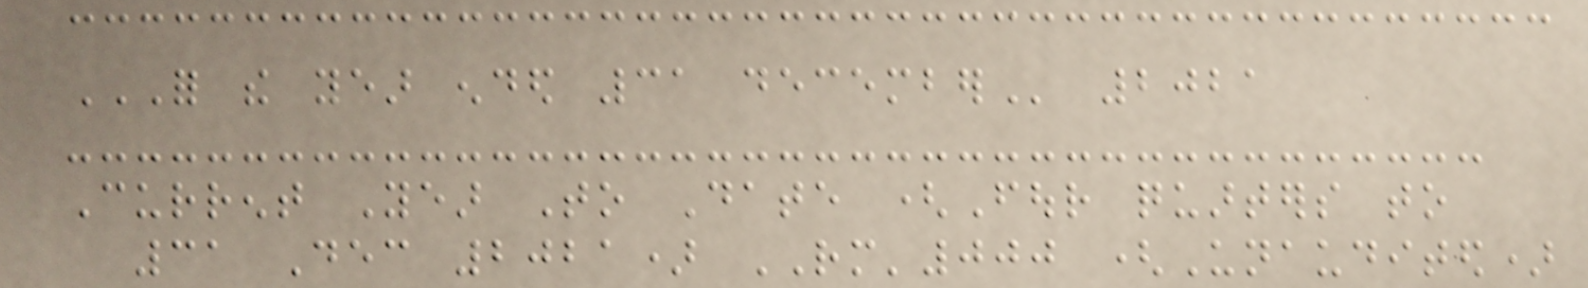FOR THE YEAR ENDED 31 DECEMBER 2021
Current Year To Date (Four quarters to
31 Dec 2021) RM'000 (Unaudited)
